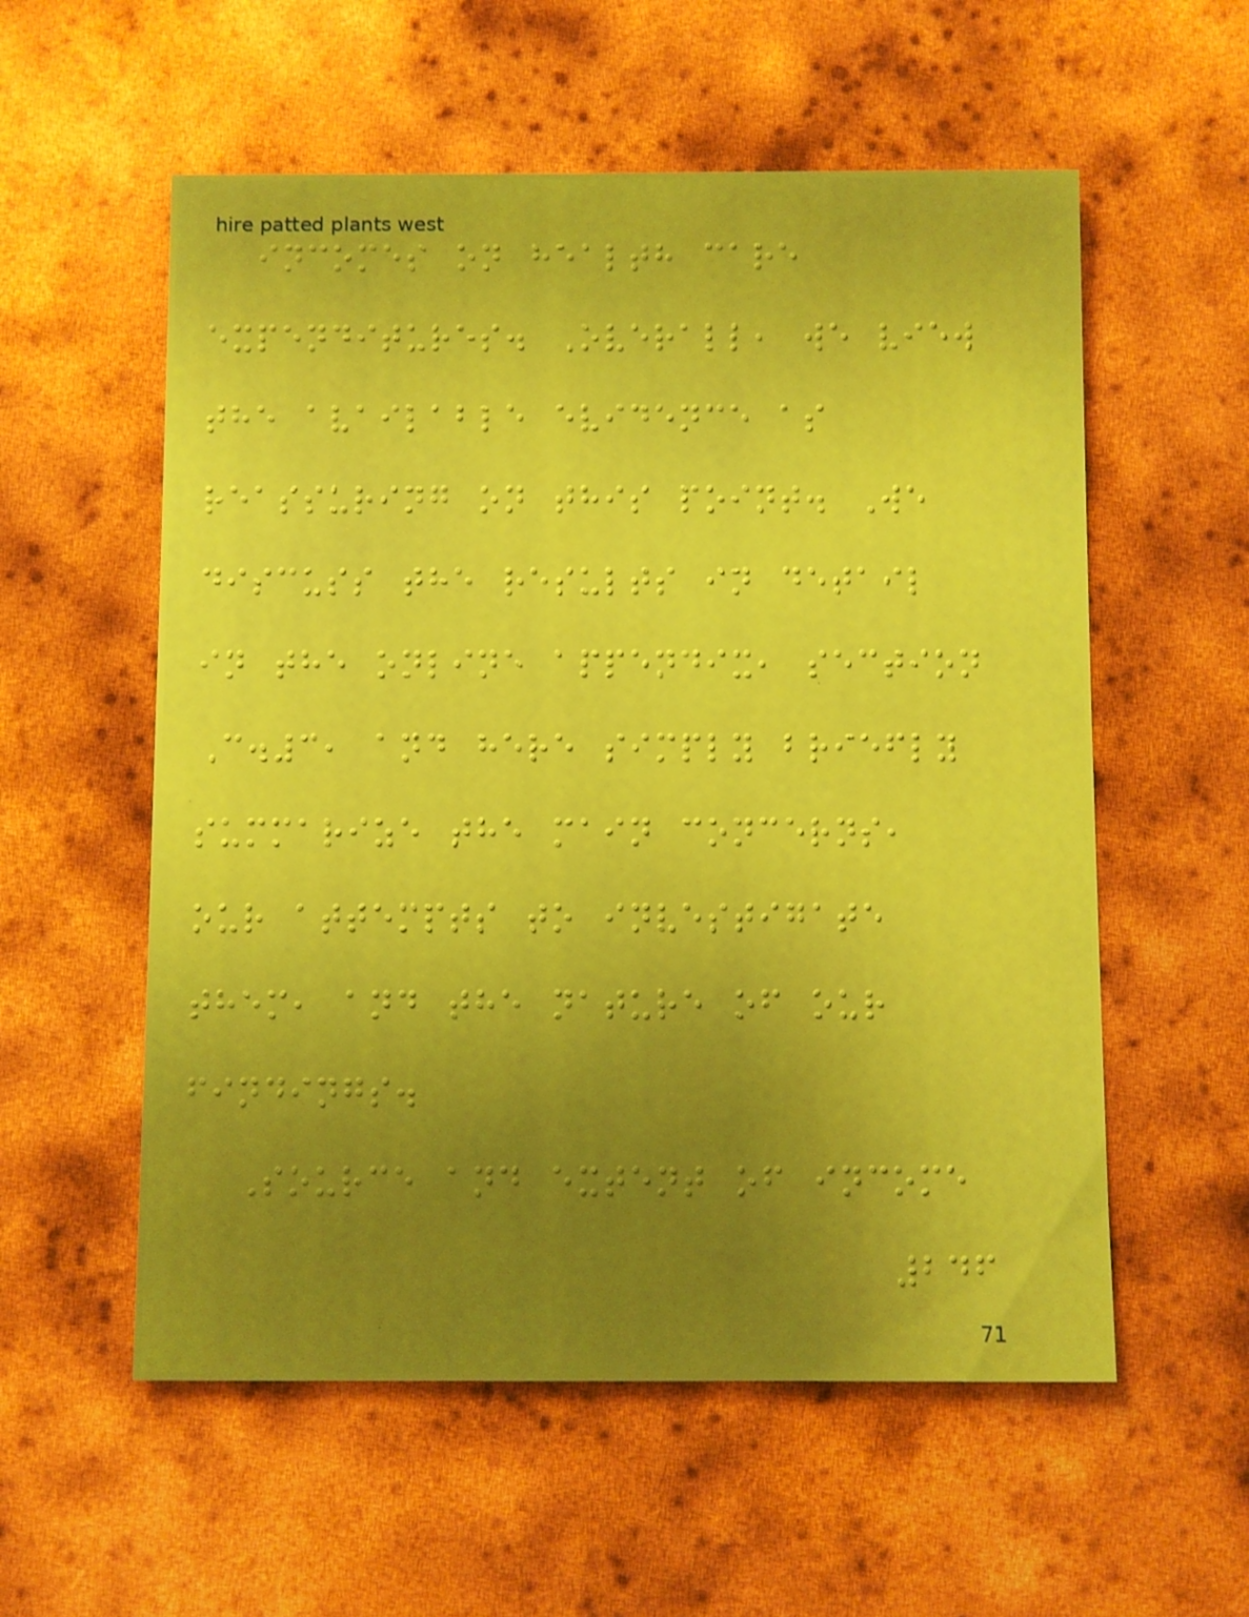incomes on health care
expenditures. Overall, we view
the available evidence as
reassuring on this point. We
discuss the results in detail
in the online appendix, section
C.3, and here simply briefly
summarize the main concerns,
our attempts to investigate
them, and the nature of our
findings.
Source and extent of income
246
